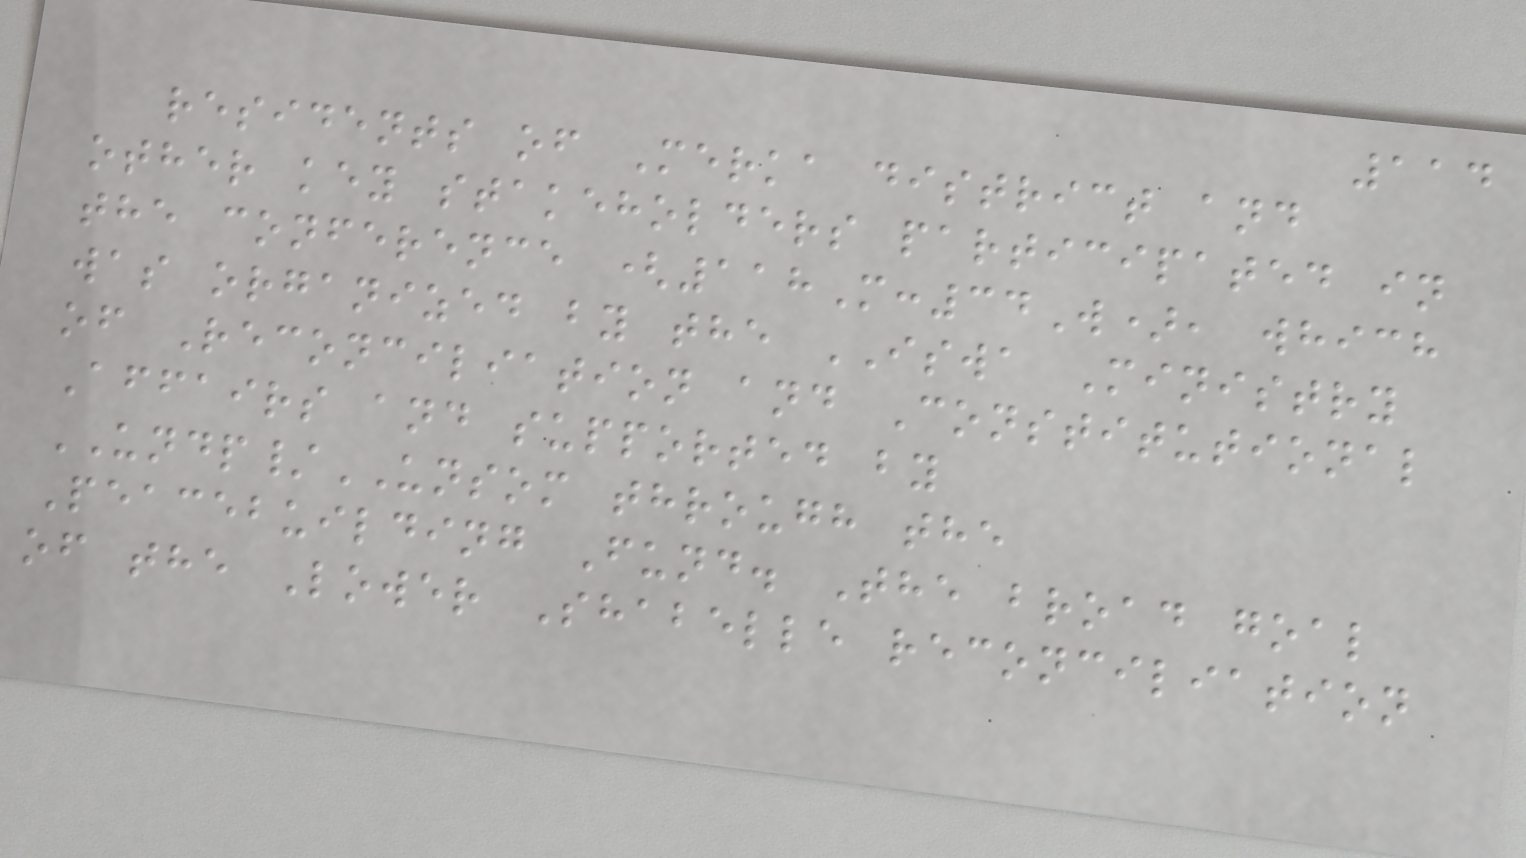114
residents of Merka district and
other key stakeholders participated in
the conference (118M:34W), which
was organized by the ISWA Ministry
of Reconciliation and Constitutional
Affairs and supported by
UNDP/UNSOM through the
Peacebuilding Fund. The broad goal
of the Lower Shabelle reconciliation
